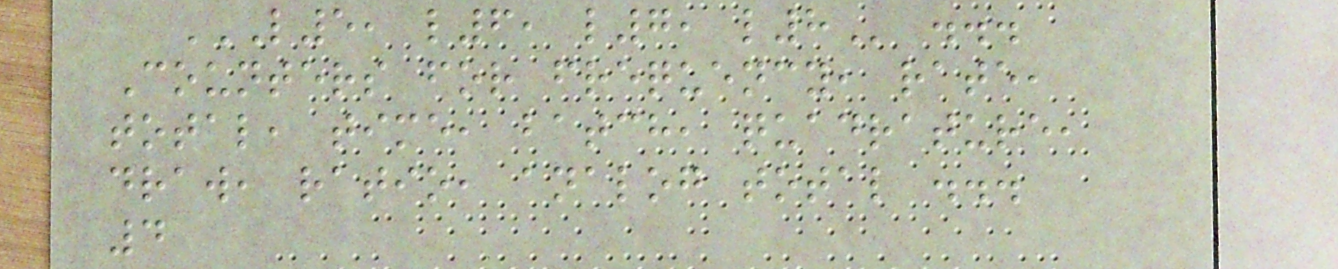L5, L6, L7, L8 ...
Counters for frequency, rate,
total, time, batch, quadrature,
draw, ratio, analog total ...
4
